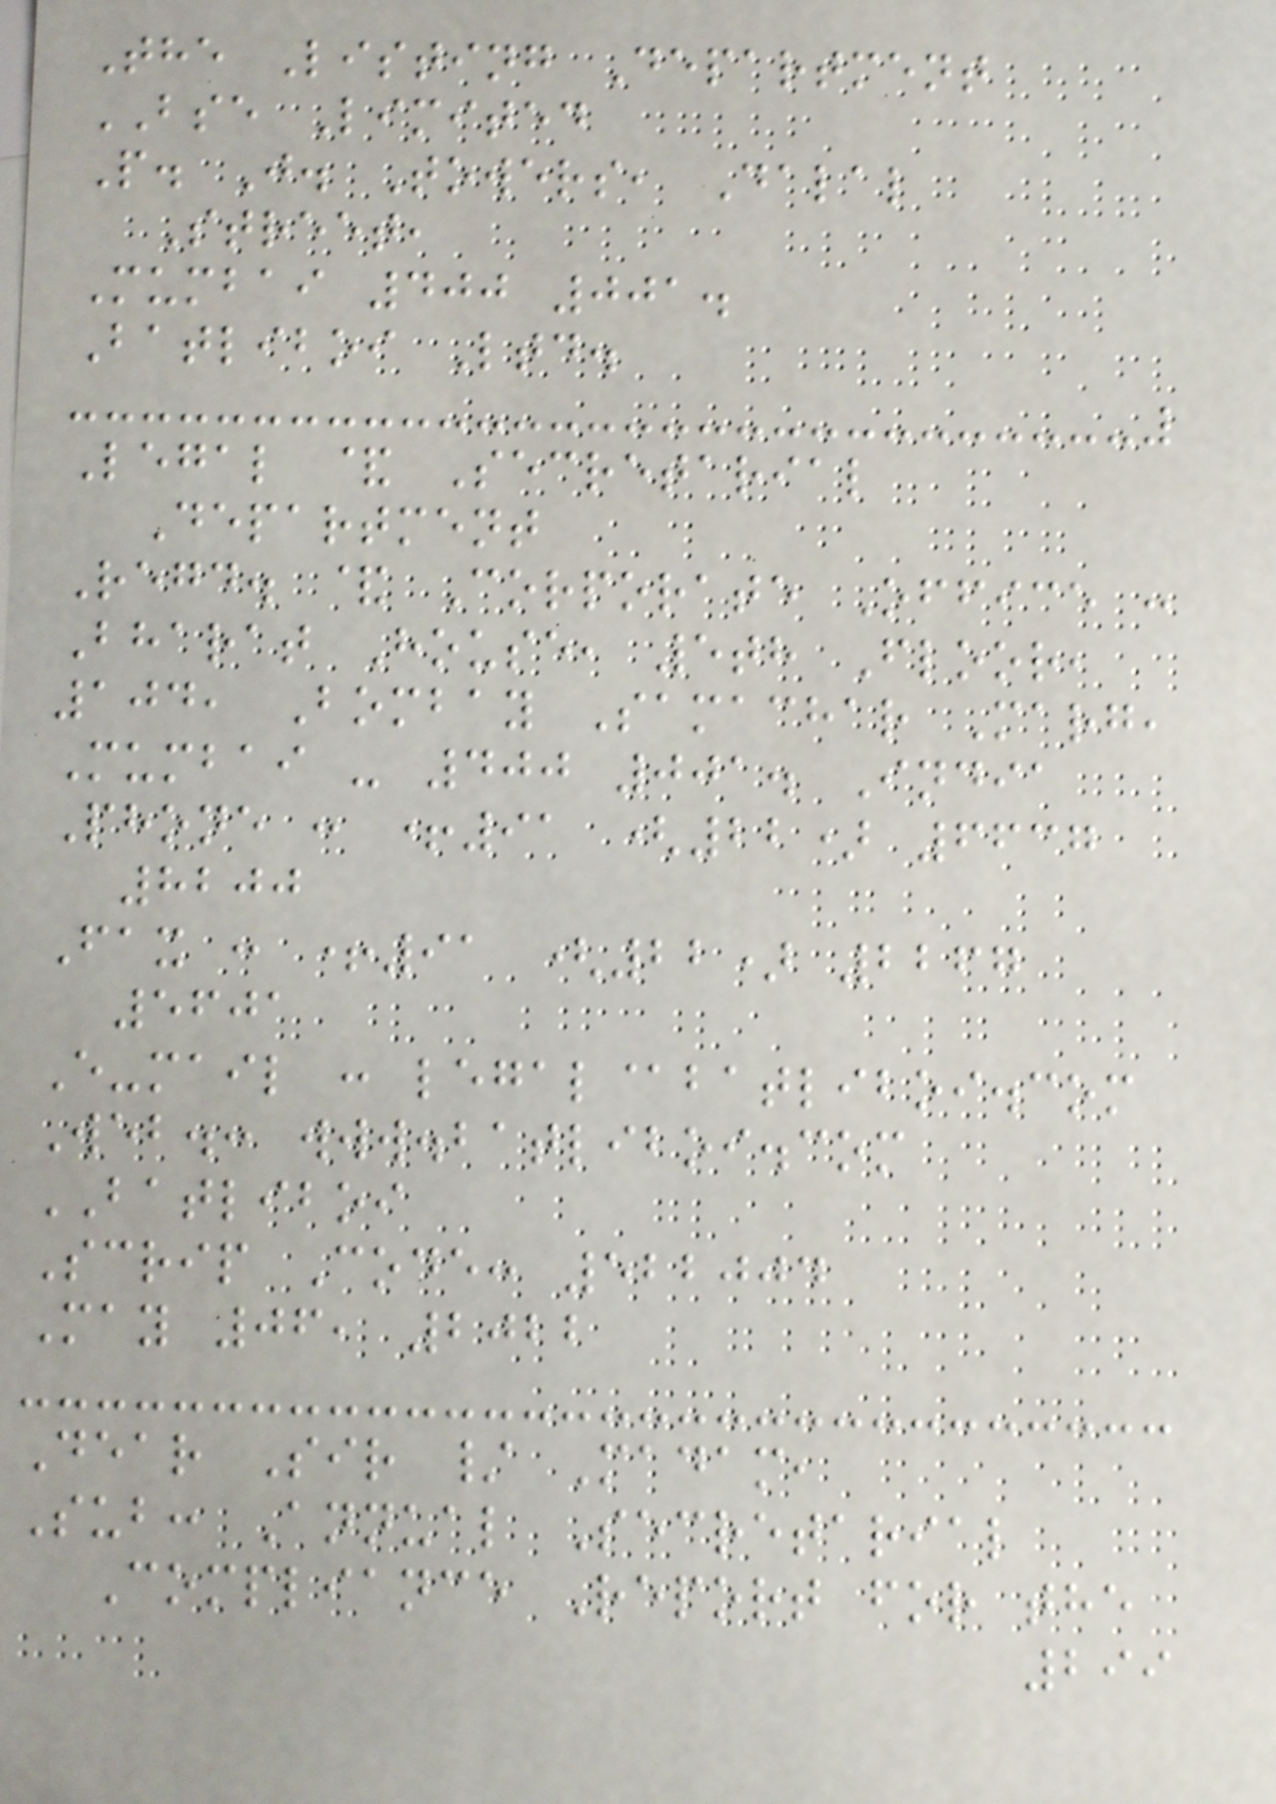The Listing Department
BSE Limited
P. J. Towers, Dalal
Street,
Mumbai 400 001.
Batliboi Ltd.
Legal & Secretarial
Department
Regd. & Corporate Office :
Bharat House, 5th Floor,
104, Bombay Samachar Marg,
Mumbai - 400 001. India
Phone : +91 (22) 6637
8200
Fax : +91 (22) 2267
5601
E-mail : legal@batliboi.com
Web.: www.batliboi.com
BATLIBOI
Scrip Code: 522004
May 06, 2022
Dear Sir / Madam,
Sub: Annual Secretarial
Compliance Report for the
299
